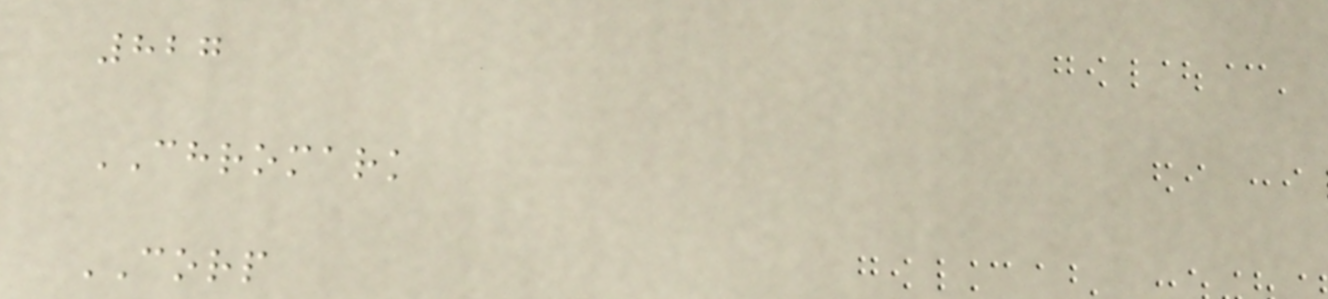827
CHROMARK
CORP
